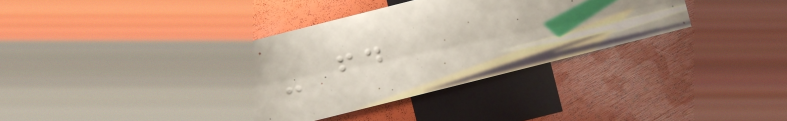- fd
